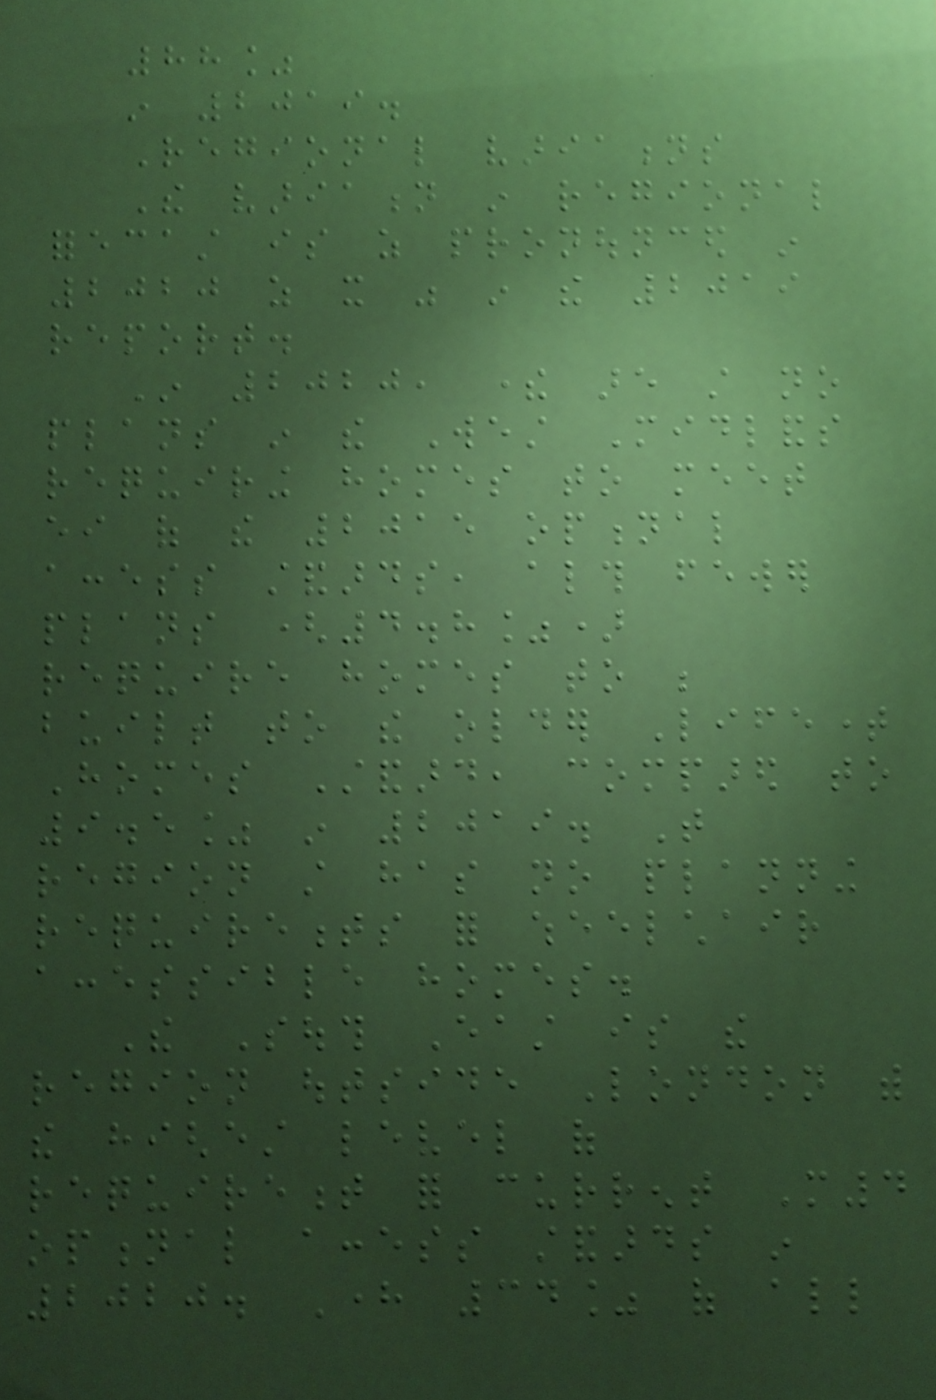88%
in 2019.
Regional variations
The variation in regional
forecast is as pronounced in
2020 as it was in the 2019
report.
In 2020, there are still no
plans in the West Midlands
requiring homes to meet
either of the 2015 optional
access standards, although fewer
plans (4.8%)
require homes to be
built to the older Lifetime
Homes Standard, compared to
9.5% in 2019. That
region still has no planning
requirements for wheelchair
accessible homes.
The South East is the
region outside London with
the highest level of
requirement for current M4
optional access standards in
2020. Here 34% of all
